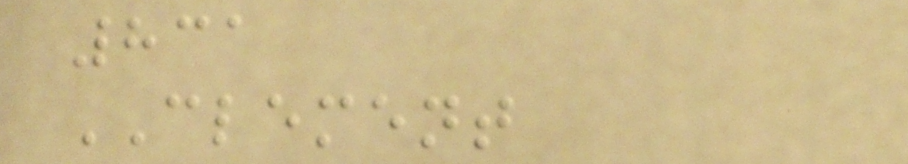831
CLEMENT
